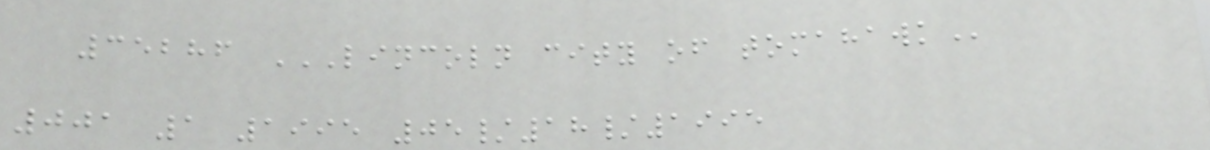35286 LINCOLN CITY OF TOMAHAWK
001 1 1995 05/18/1995
